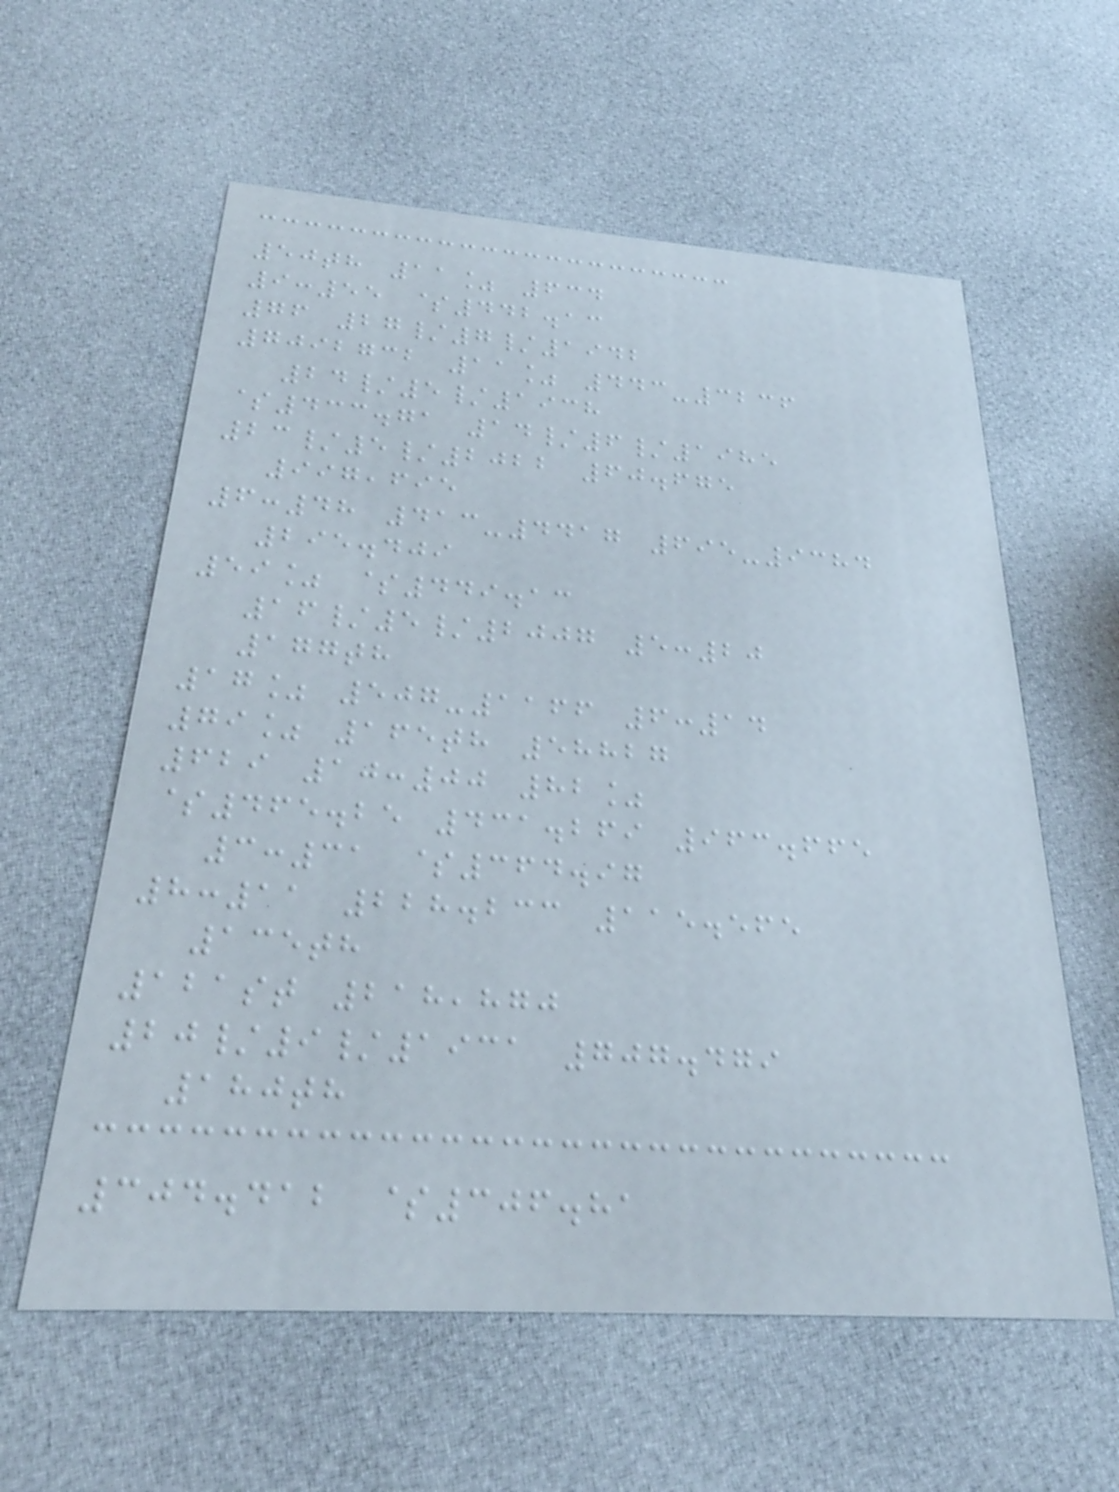50th 11% 634
9:55 $442.13
76 27/7/1942
7092732 11% 443-3236
24/5/1938
$433.71 14/6/1985
23/5/2022 60.675
997,695
6:48 413-4417 695-9384
295.409
59% $449.13
16/5/2007 5:20
177th
17% 507-1166 6:14
79% 165th 58827
629 10:00 82%
$465.25 431.269 963.665
3:31 $364.97
8:11 228.233 115.565
135th
121st 218,870
20/9/1931 707.479
180th
304.412 $306.81
